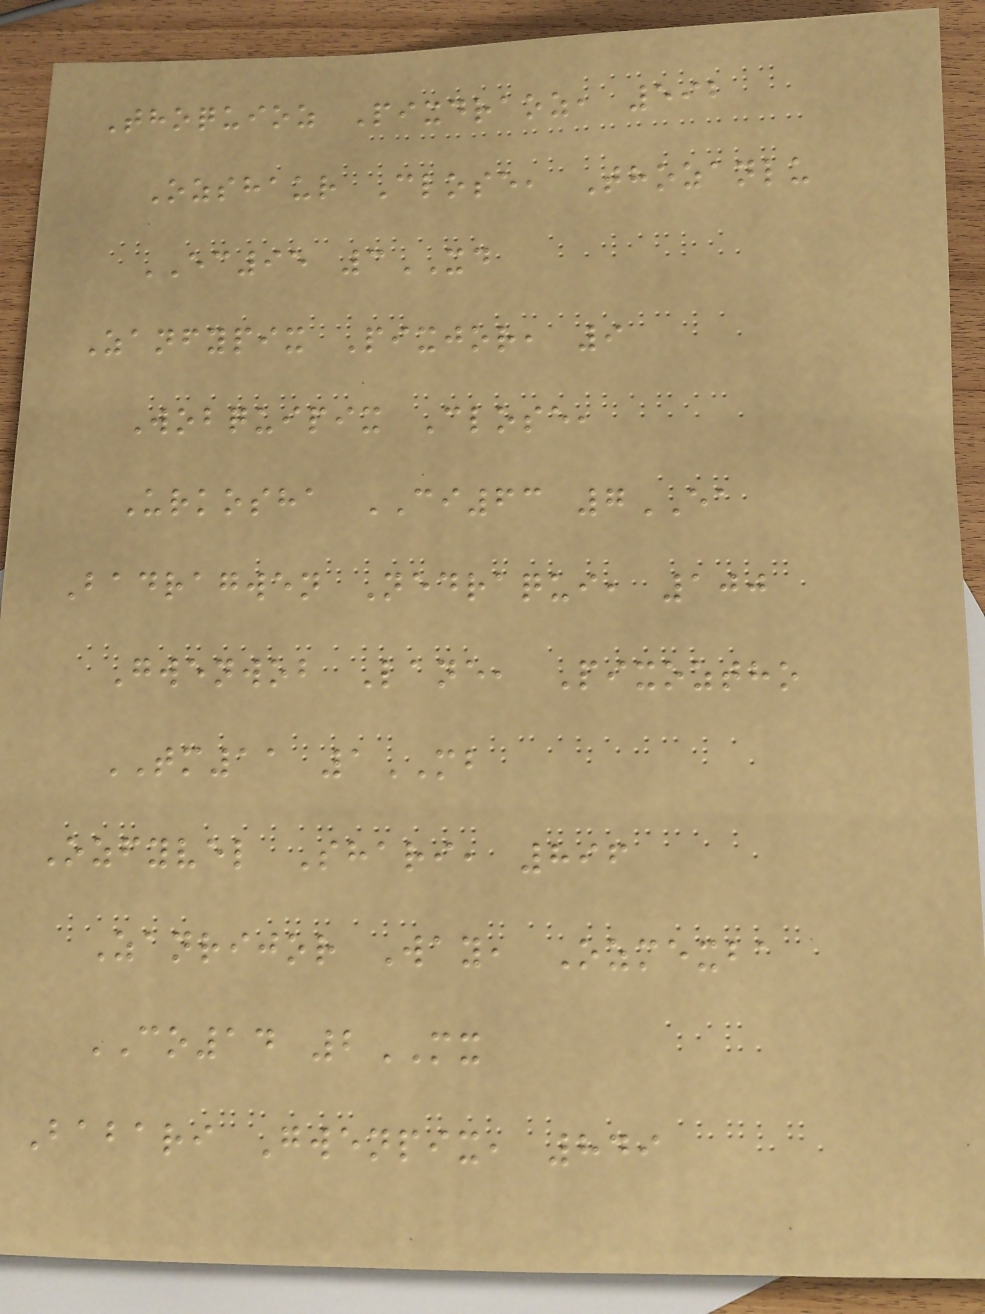Thoquioz Pixdraoz, 592
Ozshaur Close, Thozanlu
EC95 3XD
Zanfypix Pixjor, 9
Wobquipix Close,
Urkosha CI63 7EA
Badragwen Nedraqui, 100
Gwenwob Lane, Pixoztho
TM11 1MB
Ozfyvel Shari, 896
Zanrijor Way, Ozmexba
CO14 2MX
Babari Gwenpix, 849
